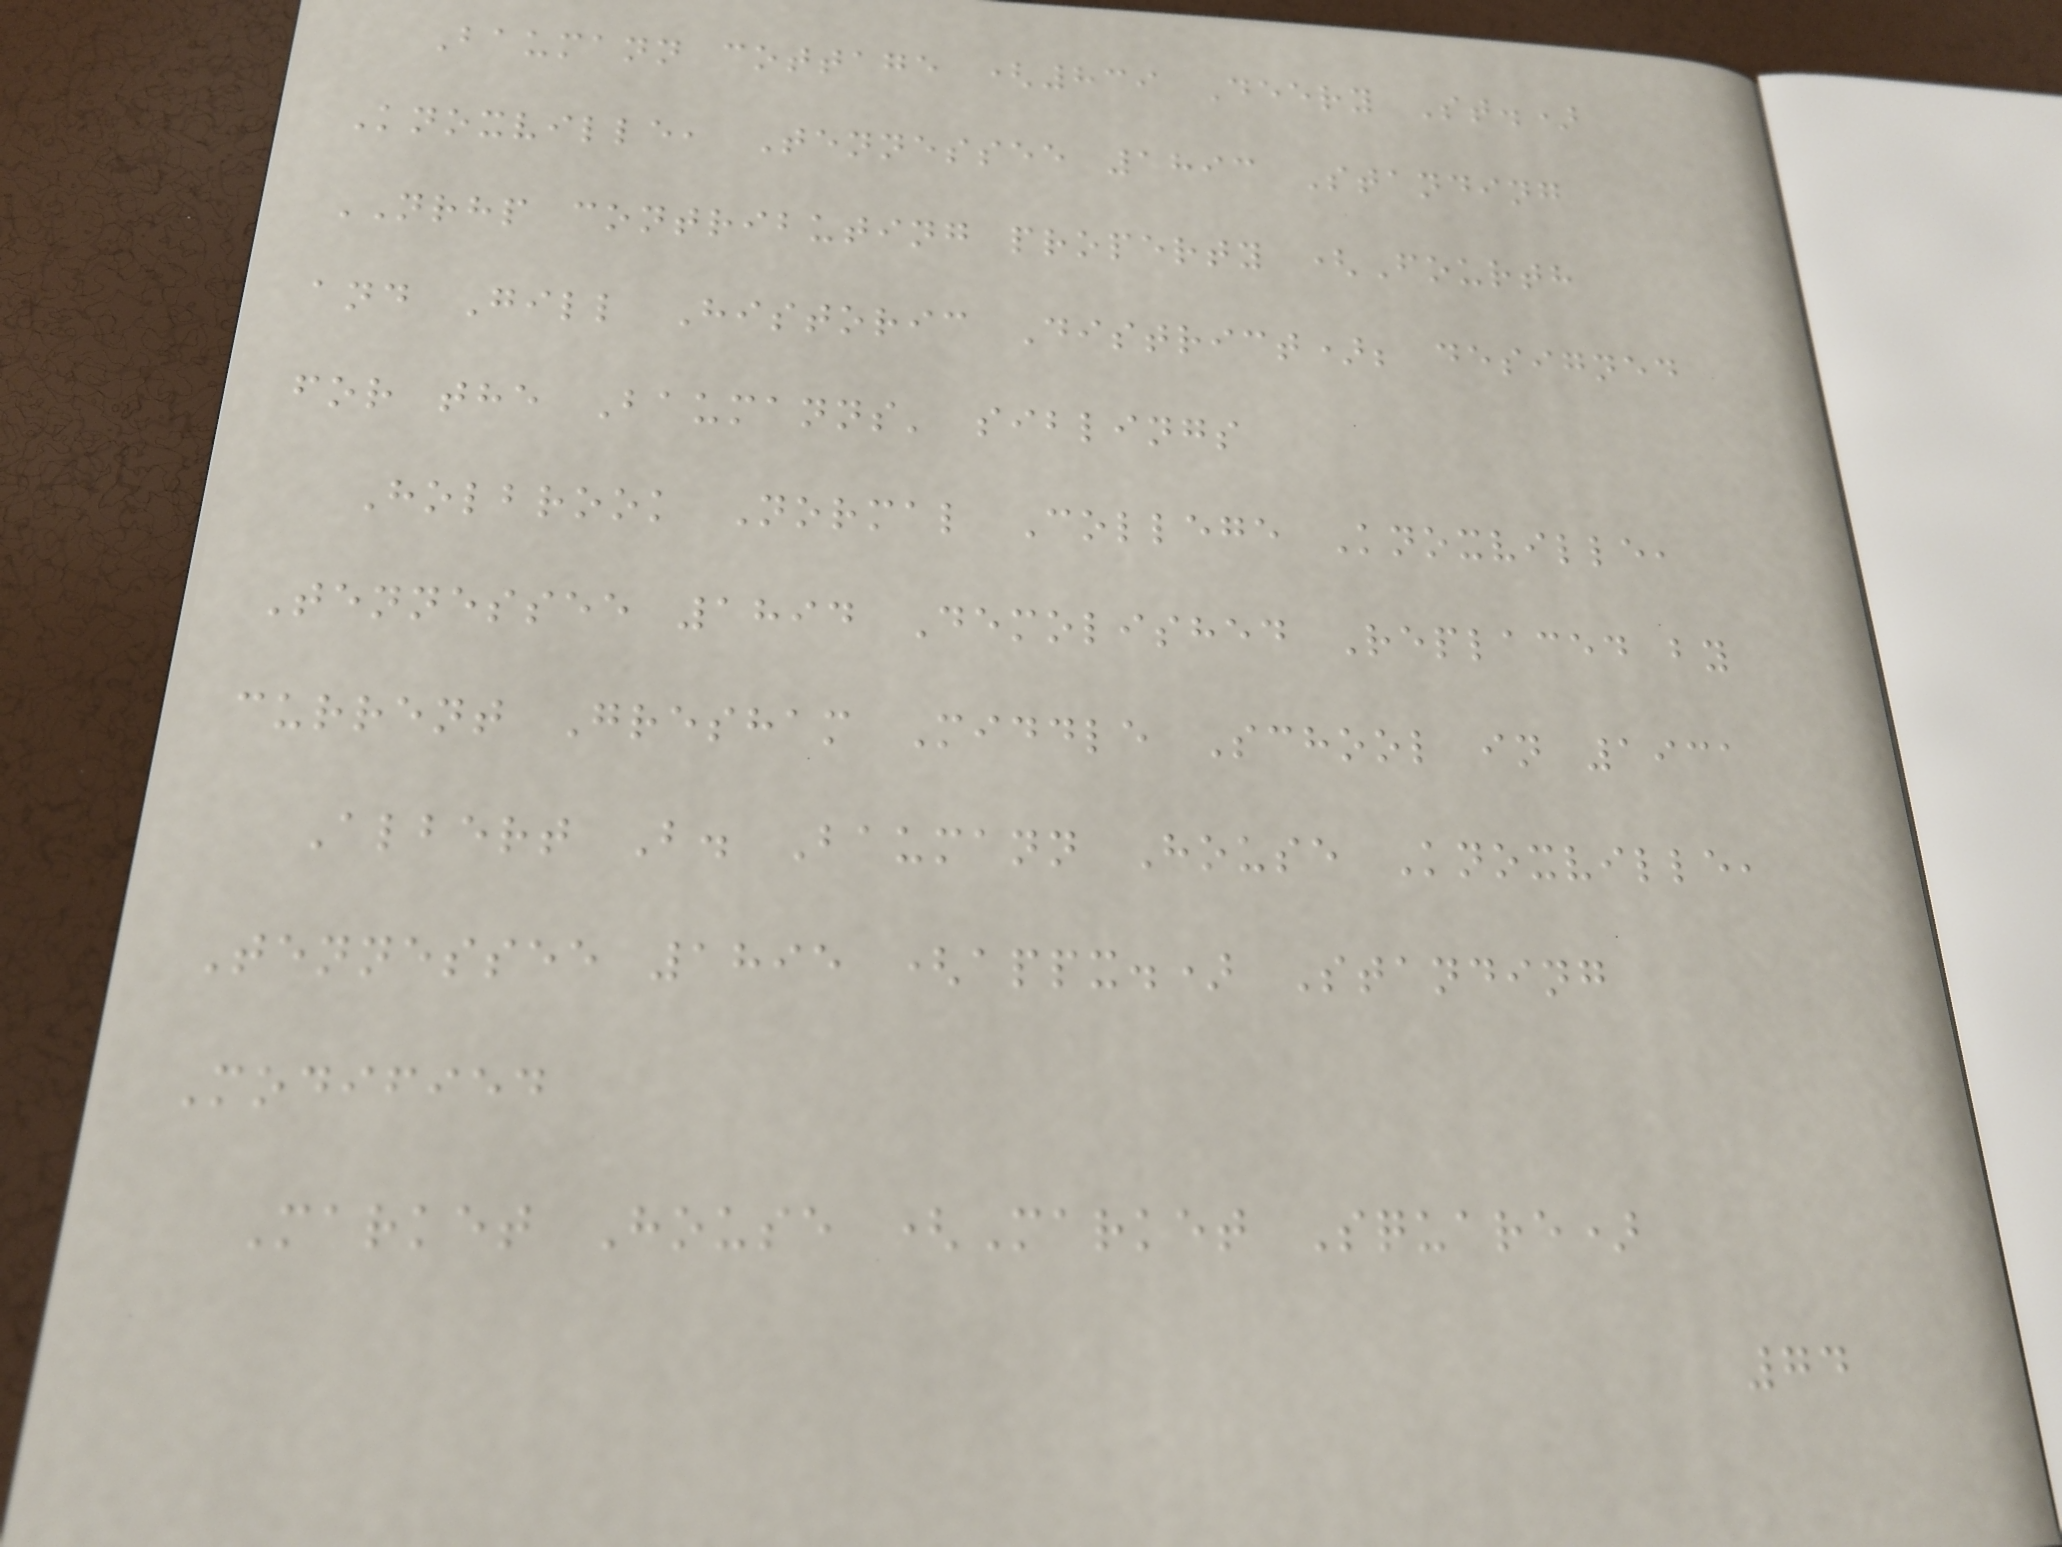Baumann cottage (839 Deery St.)
Knoxville, Tennessee 1893 Standing
NRHP contributing property (Fourth
and Gill Historic District); designed
for the Baumanns' siblings
Holbrook Normal College Knoxville,
Tennessee 1894 Demolished Replaced by
current Gresham Middle School in 1931
Albert B. Baumann House Knoxville,
Tennessee 1895 (appx.) Standing
Modified
Market House (Market Square)
74
